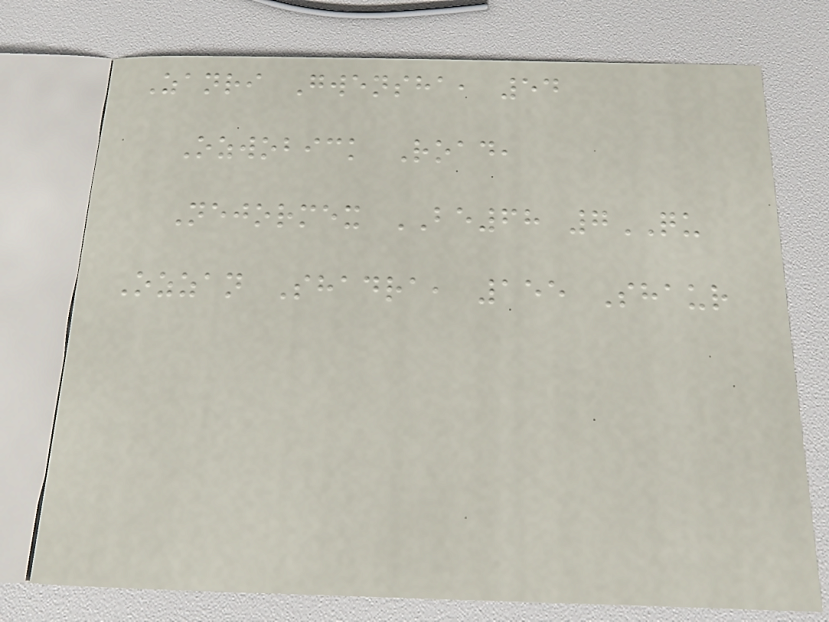Zanri Gwensha, 54
Ozwobick Road,
Nejormex BE68 7QU
Ozzan Shadra, 155 Shaur
